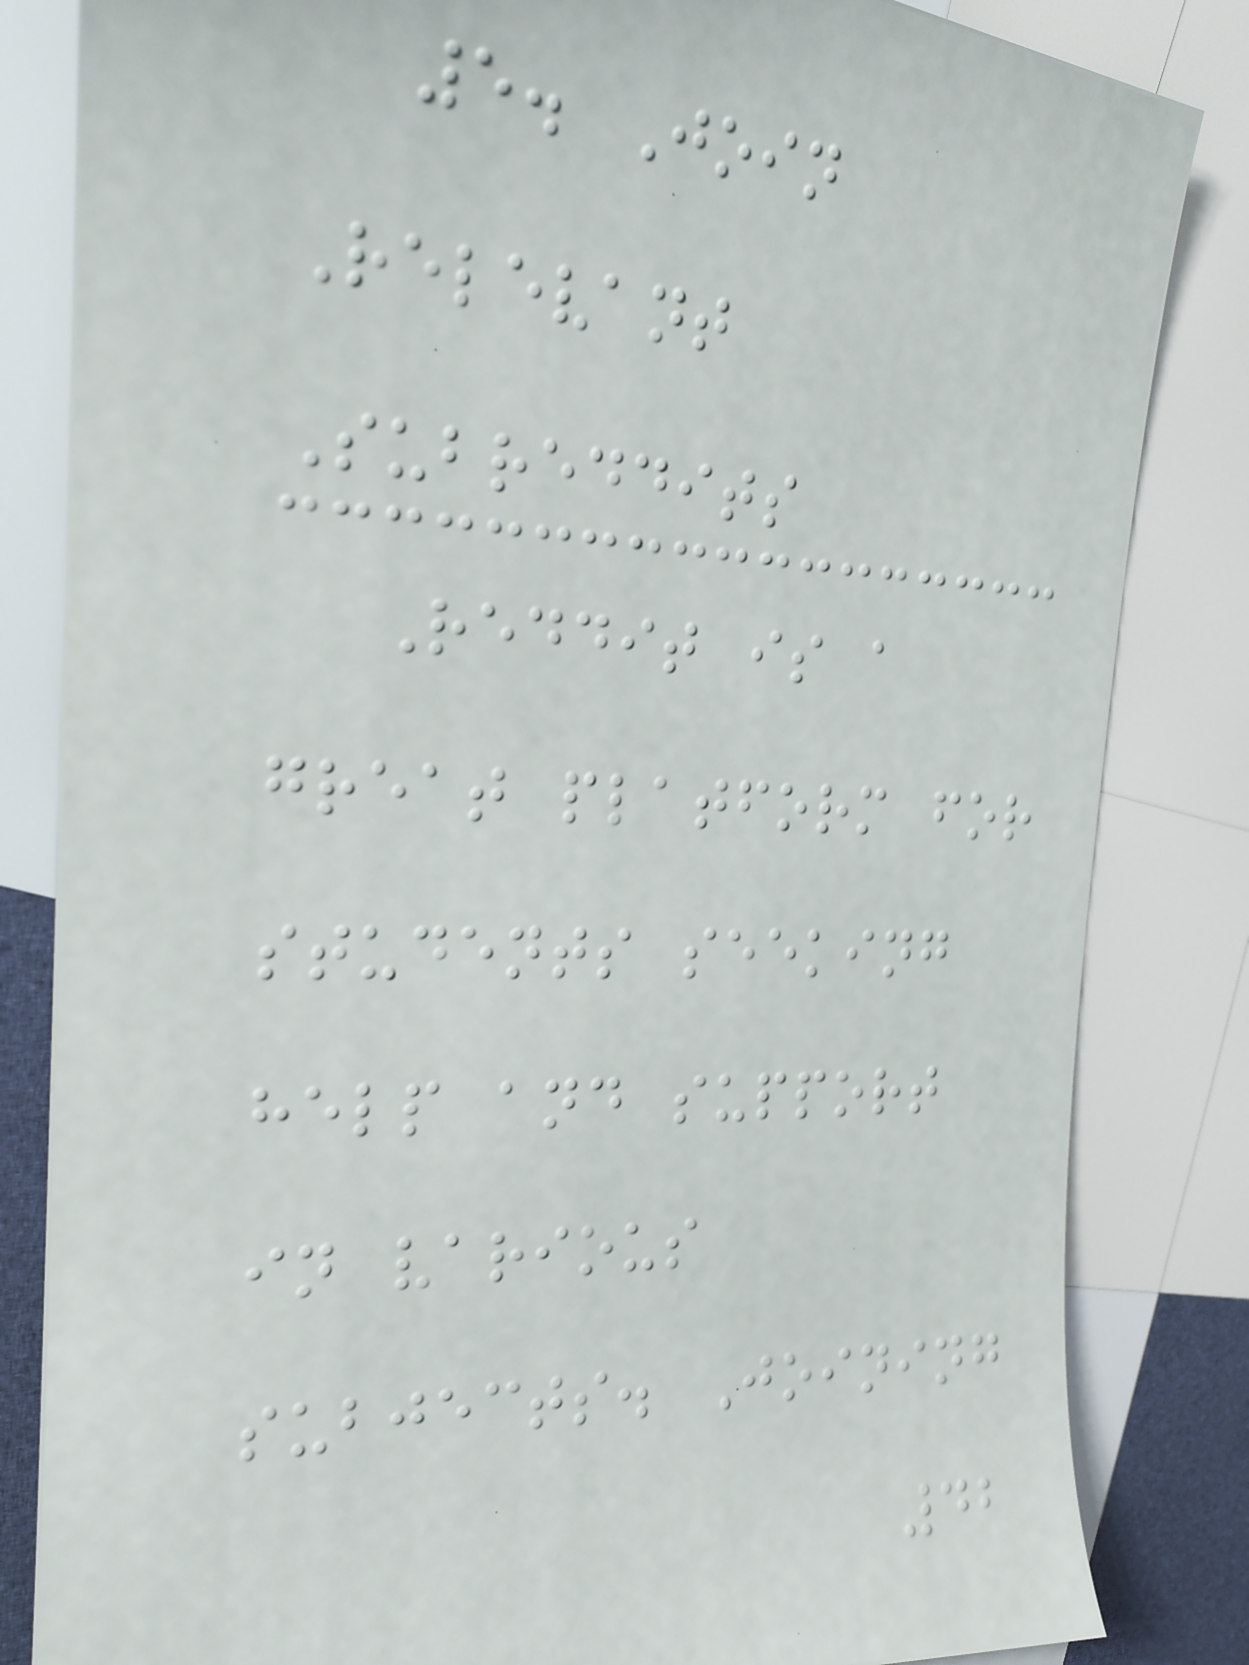5. Join
Relevant
Subreddits
Reddit is a
great platform for
students seeking
help and support
in various
subjects. Joining
42
